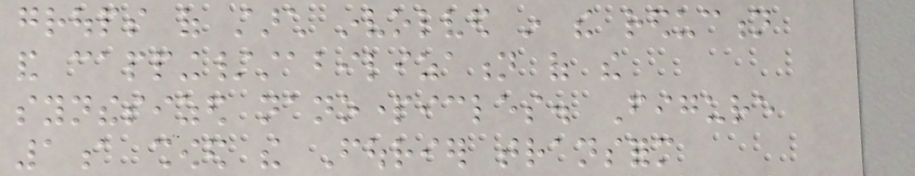groups of starch involved in the reduction
and capping/stabilization of the
synthesized nanoparticles. Figure
1a showed the Fourier transform
